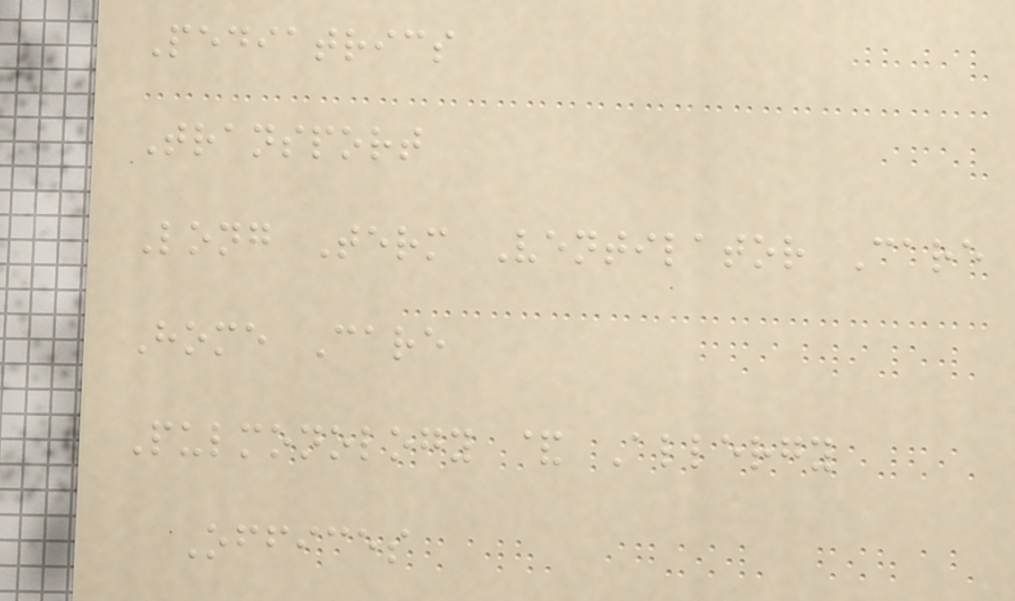Pediatrics
Transport
Long Term Ventilator Care
Home Care
Pulmonology & Allergy
Offices
